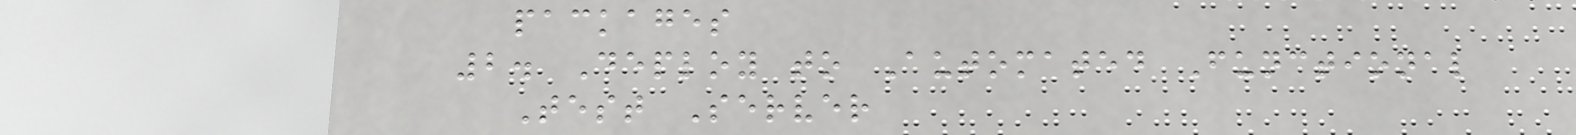packages
2. Deploy to Automated Functional
Test Server
